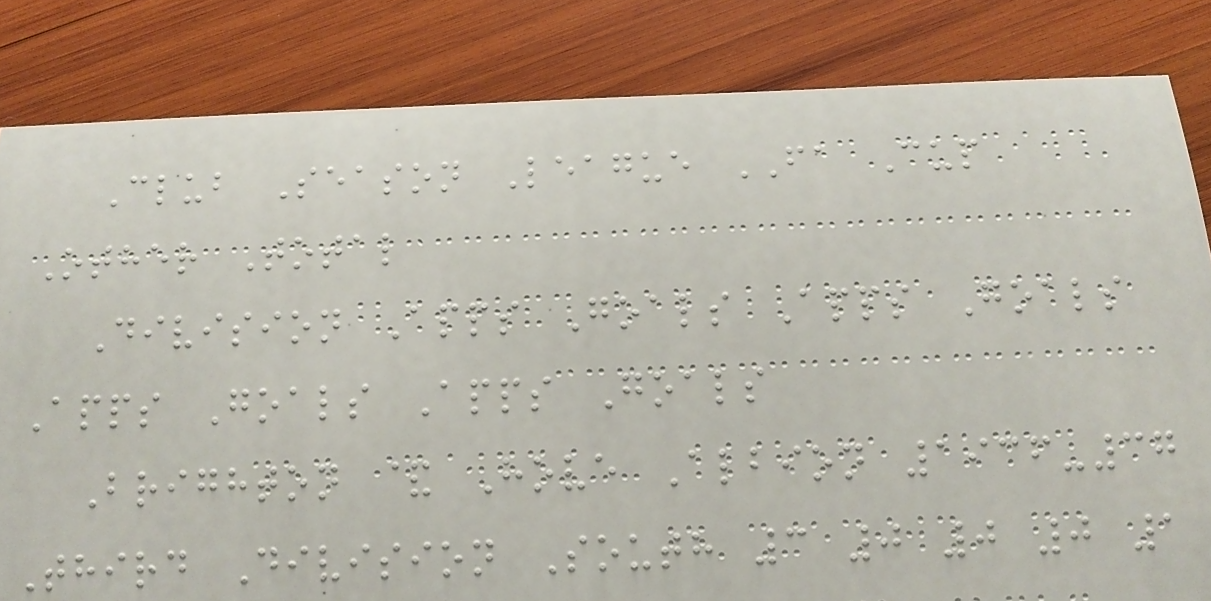Club Season League FA Cup
Other Total
Division Apps Goals Apps Goals
Apps Goals Apps Goals
Brighton & Hove Albion 1936-37
Third Division South 3 0 0 0 1
